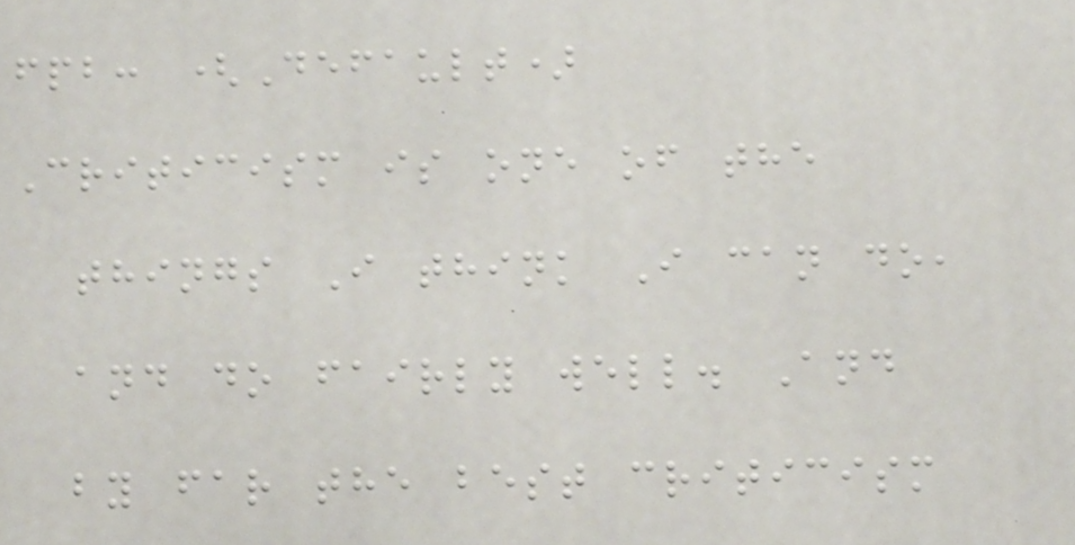fpb: (Default)
Criticism is one of the
things I think I can do,
and do fairly well. And
by far the best criticism
